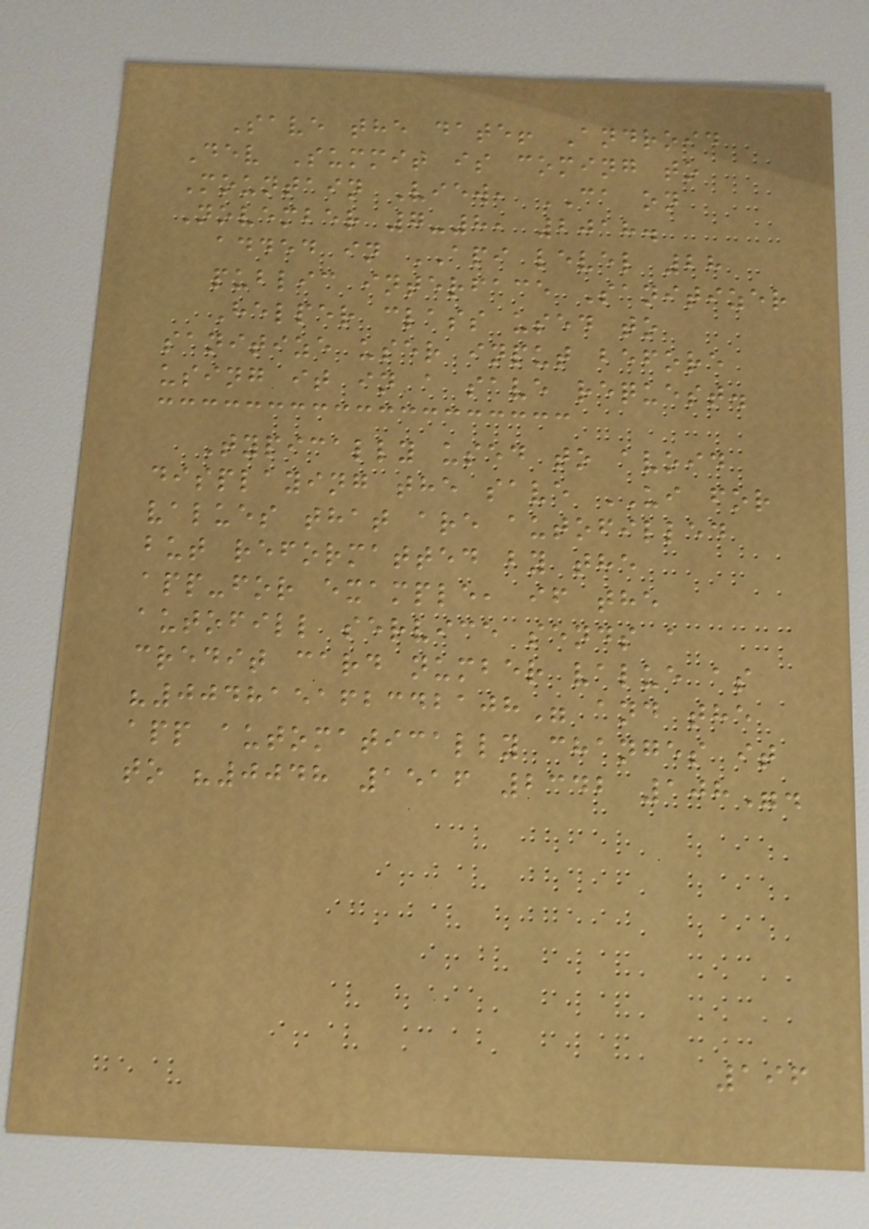Save the date! Android
Dev Summit is coming to
Mountain View, CA on
November 7-8, 2018.
added in API level 28
public interface Sanitizer
Helper class used to
sanitize user input before
using it in a save request.
Typically used to avoid
displaying the save UI for
values that are autofilled
but reformatted by the
app-for example, if the
autofill service sends a
credit card number value as
"004815162342108" and the
app automatically changes it
to "0048 1516 2342 108".
196
